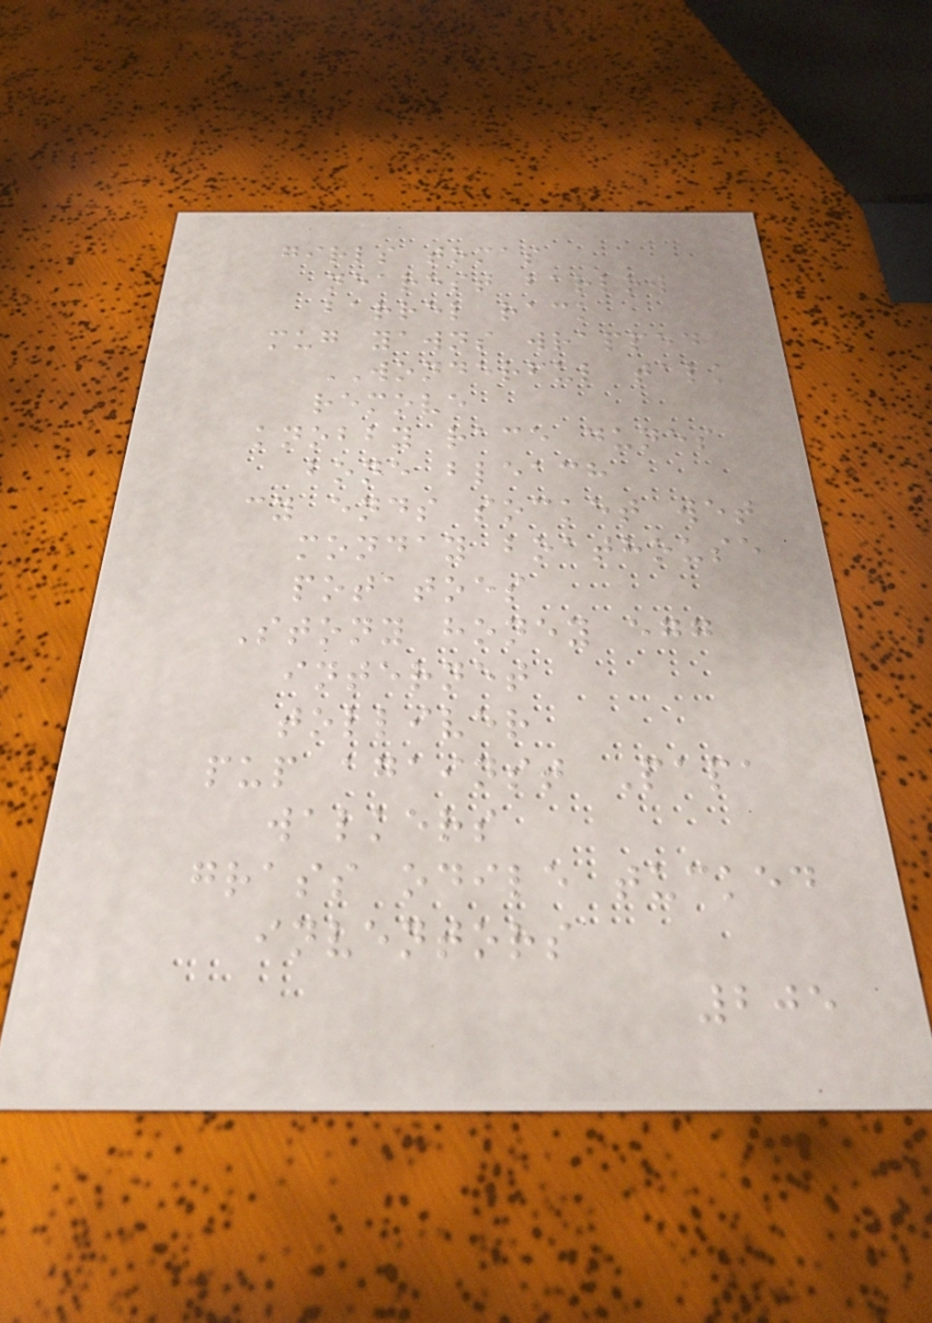girls tomas
nearest barlow
barrel rack
mug yawns wrapped
WONDERFUL talk
remove
knobby race dunes
bone bleach
cy ends socket wet
monday boathouse
potatoes
Stony honey egg
internet
tolliver
pup against Papa
walkers
grass odile tucked
inventors
205
